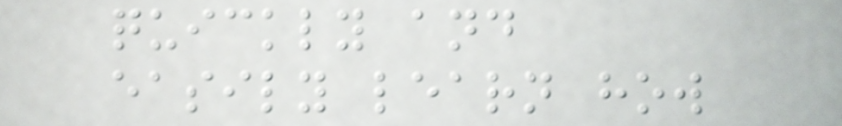quickly and
easily learn how
